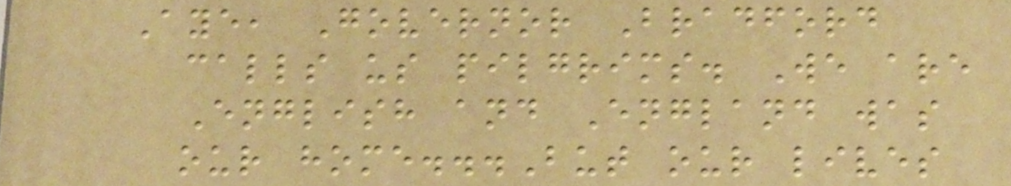Aye, Governor Bradford
calls us pilgrims. We are
English and England was
our home...But our lives
